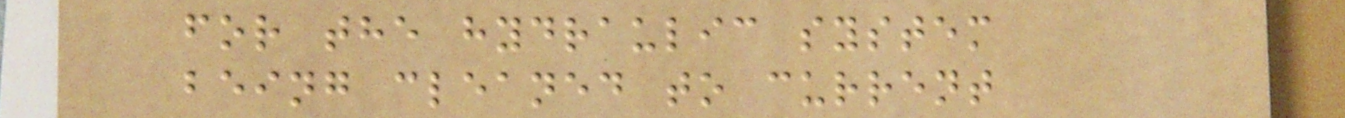for the hydraulic system
being cleaned to current
